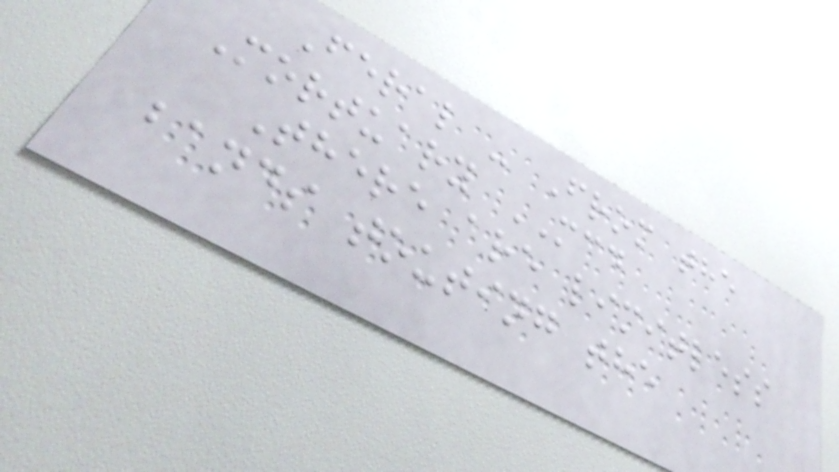Feral - From the
Mortuary MCD
There are limitless
bands touting the
